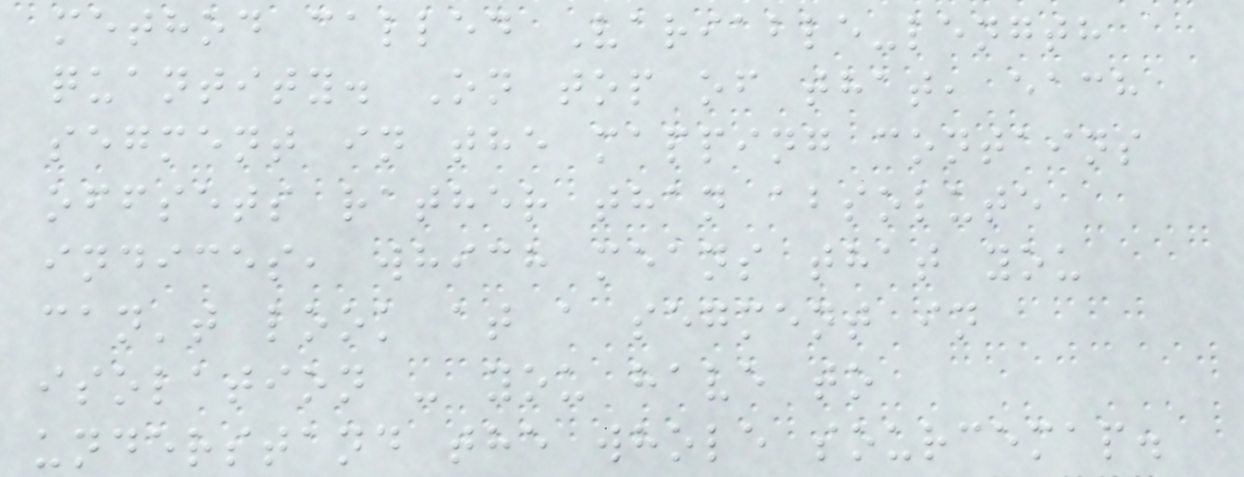method called Variable-length
quantity. On top of that, each
segment in the mapping contains
offsets rather than absolute
indices, which means that you
can't look at a segment in
isolation - you have to
understand the whole sourcemap.
